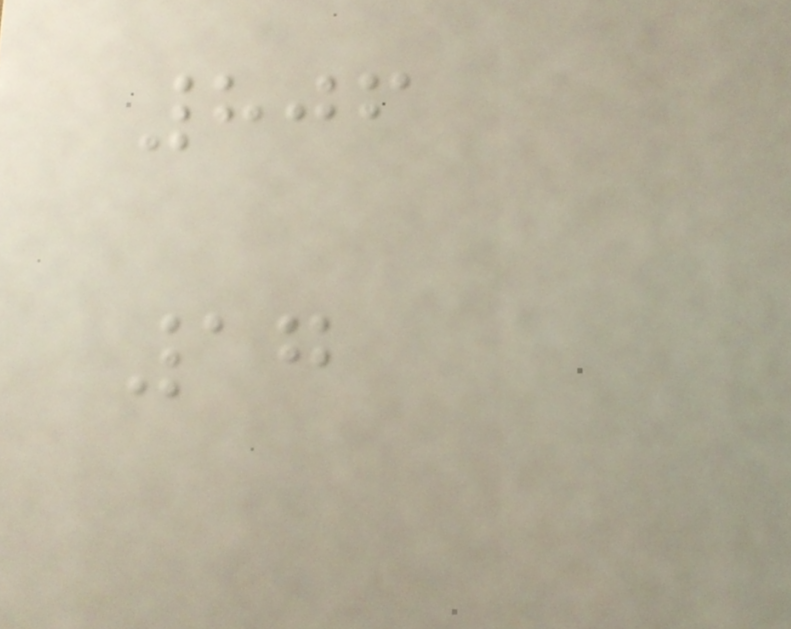806
17
